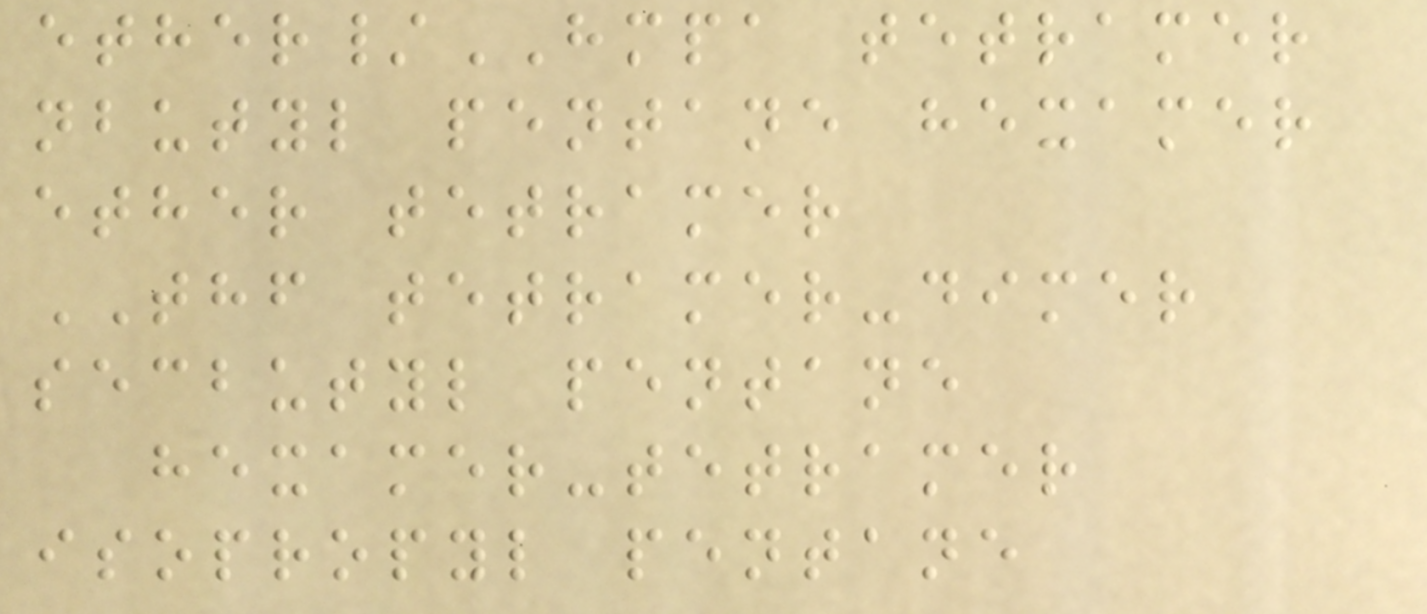ether/HMPA tetramer
nbutyl pentane hexamer
ether tetramer
THF tetramer-dimer
secbutyl pentane
hexamer-tetramer
isopropyl pentane
